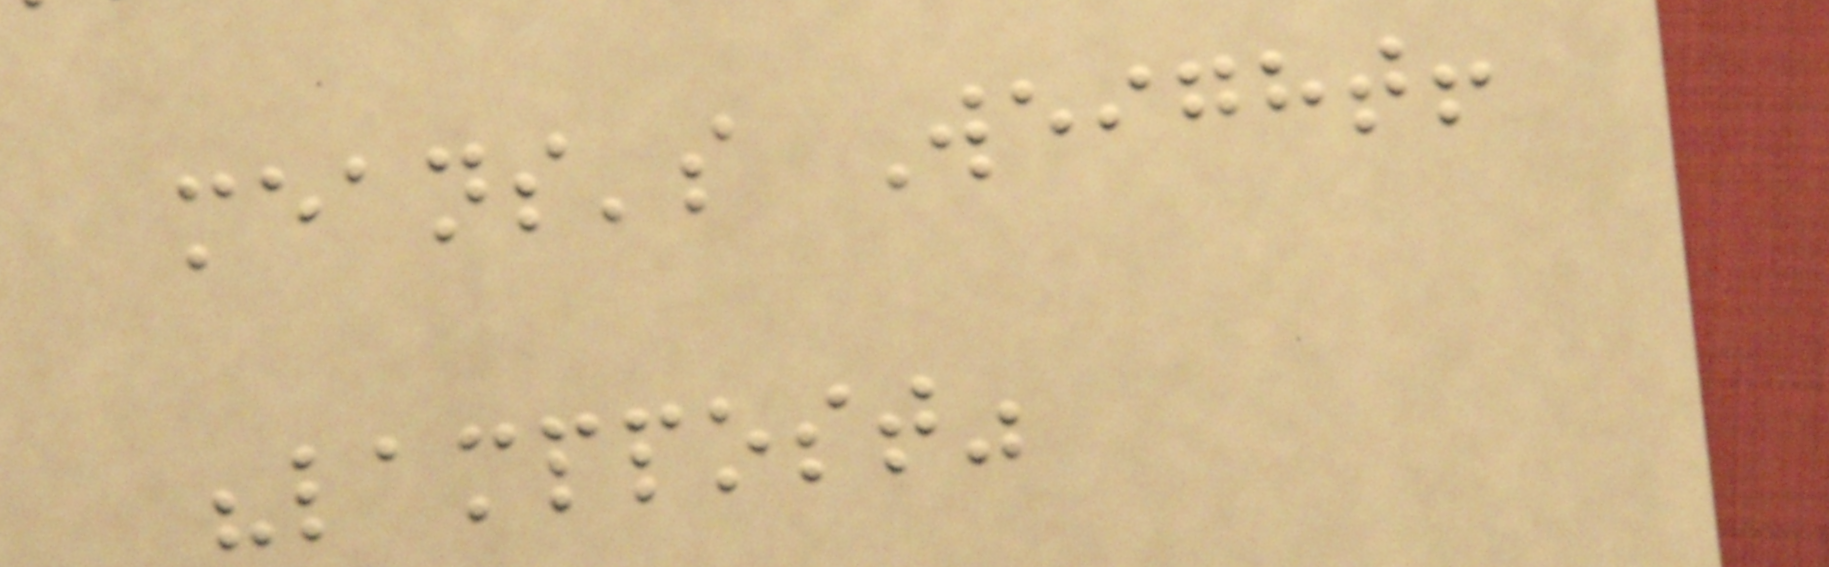means's Weight!
"lamppost"
